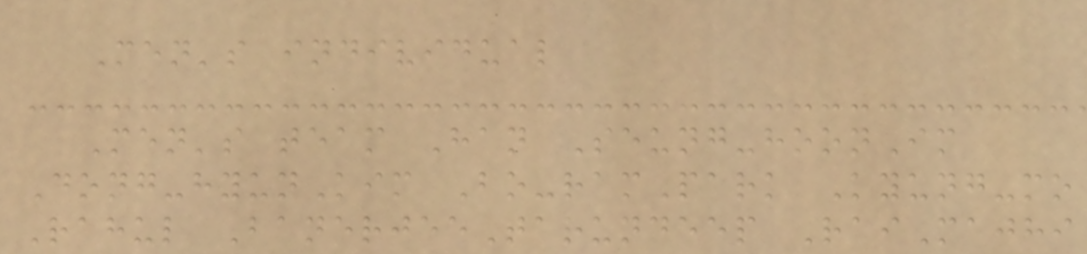Men's individual
Men's team Han Seung-hoonIm
Dong-hyunKim Bo-ramPark Kyung-mo
Rahul BanerjeeTarundeep RaiMajhi
